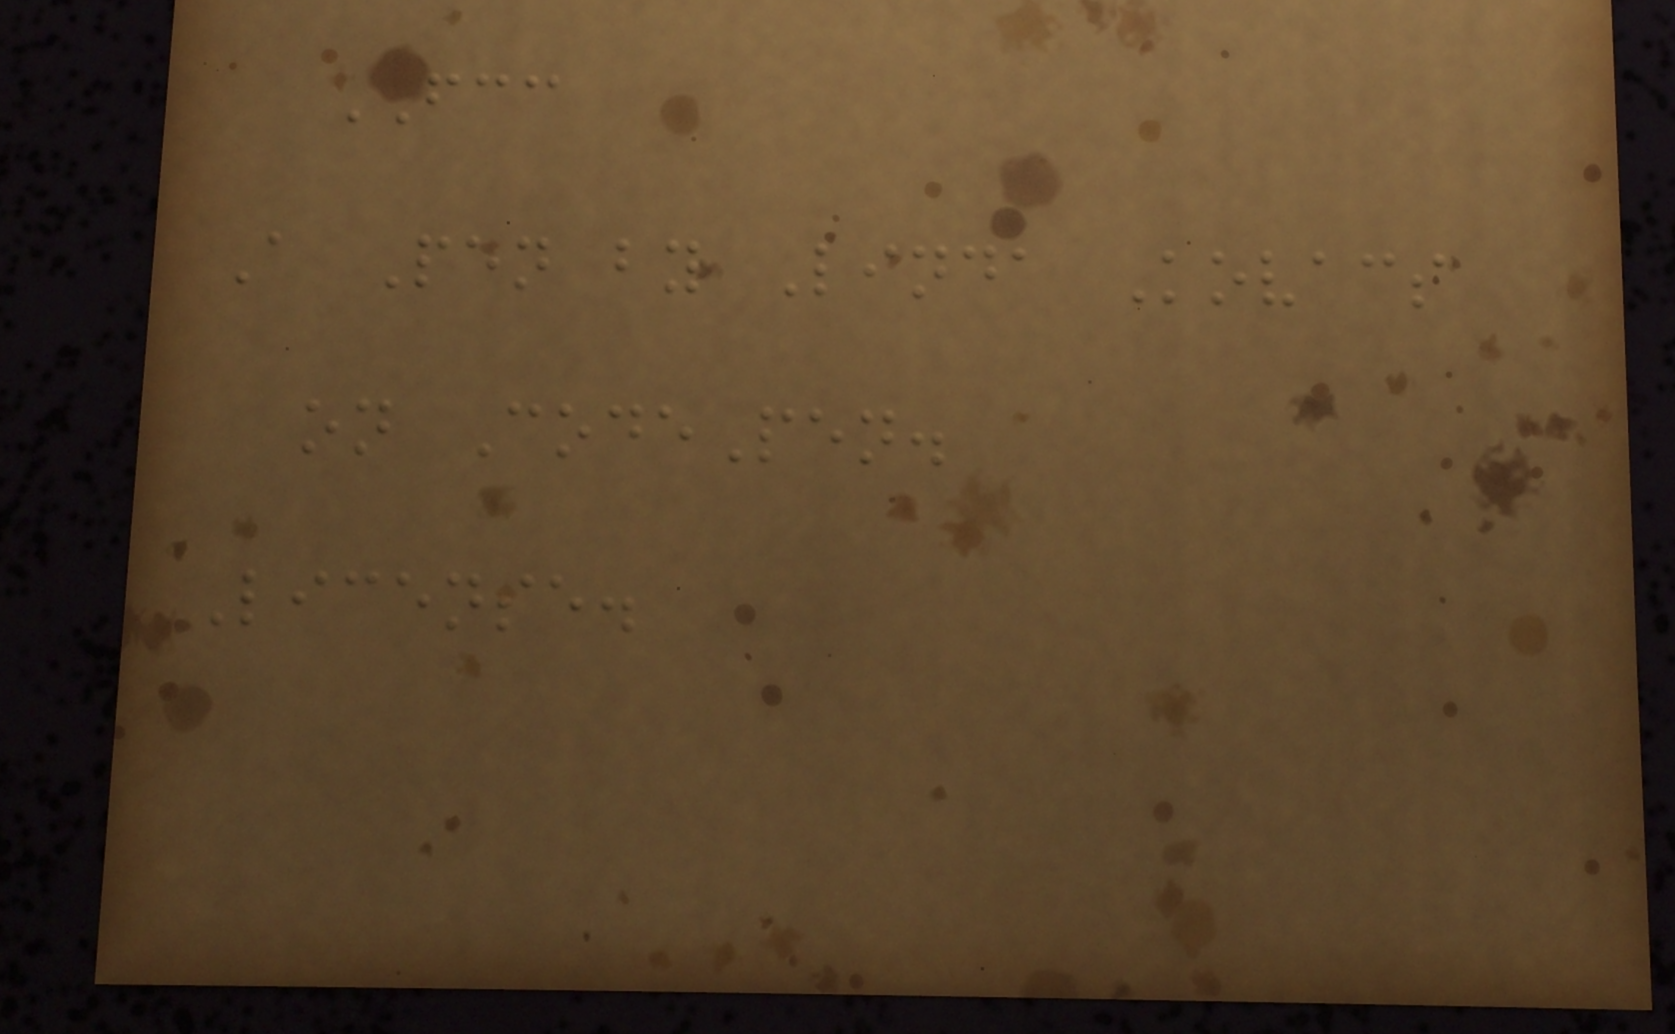FCC
A Pen by Linda Kovacs
on CodePen.
License.
